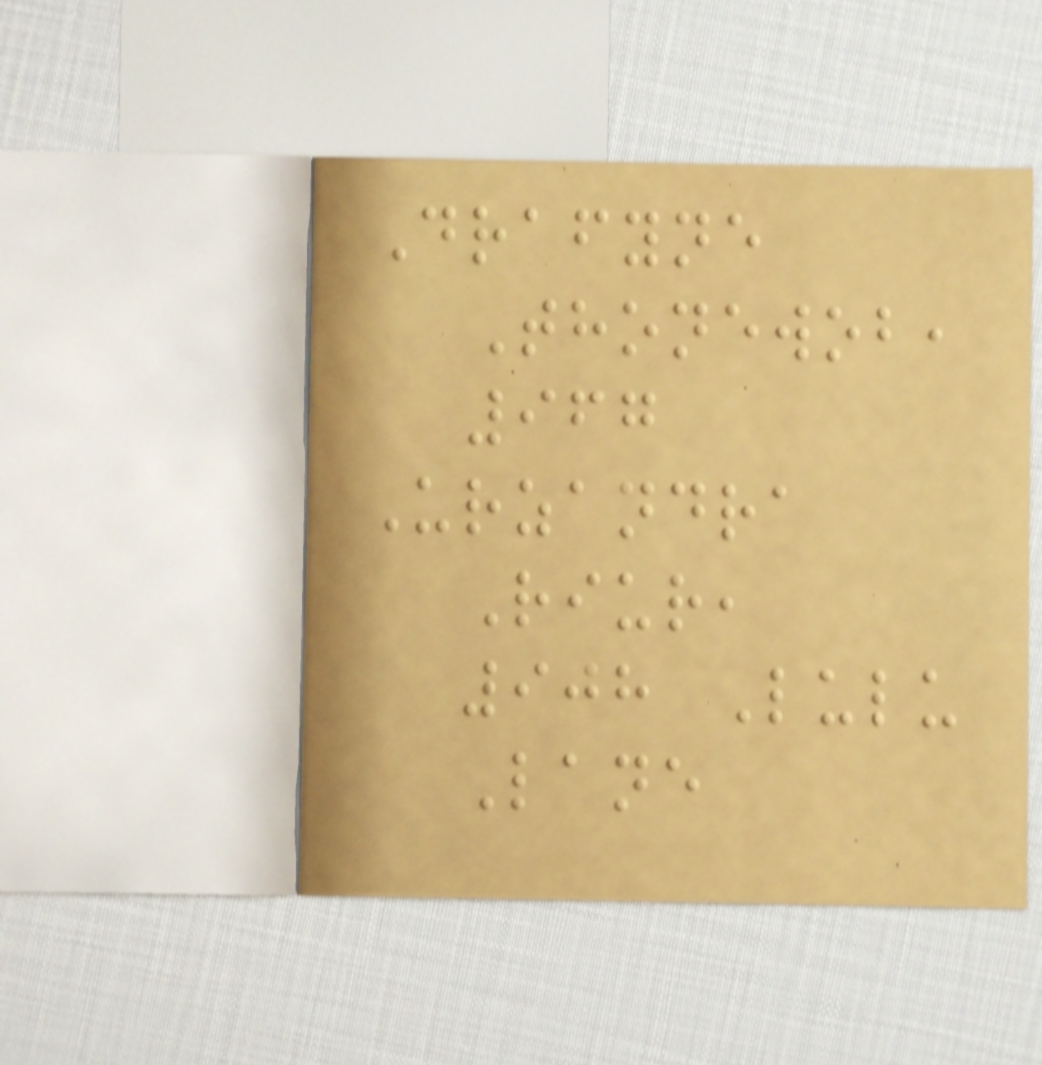Drafyne
Thonewob,
967
Urzandra
Riur,
908 Lulu
Lane
